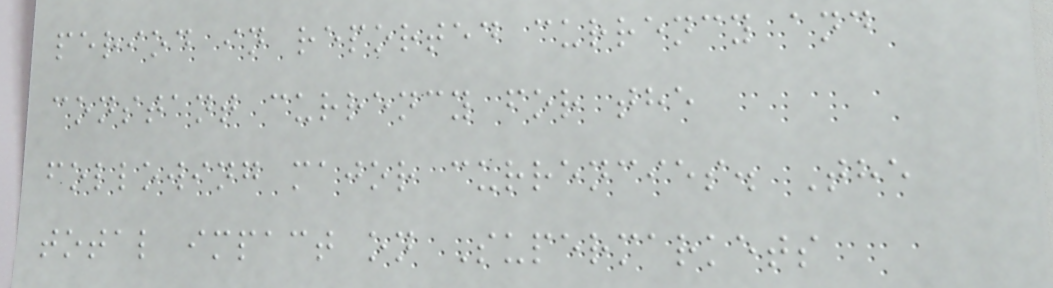period in reported currency and
constant currency for the
following major currencies. The
total impact on Supermarkets
